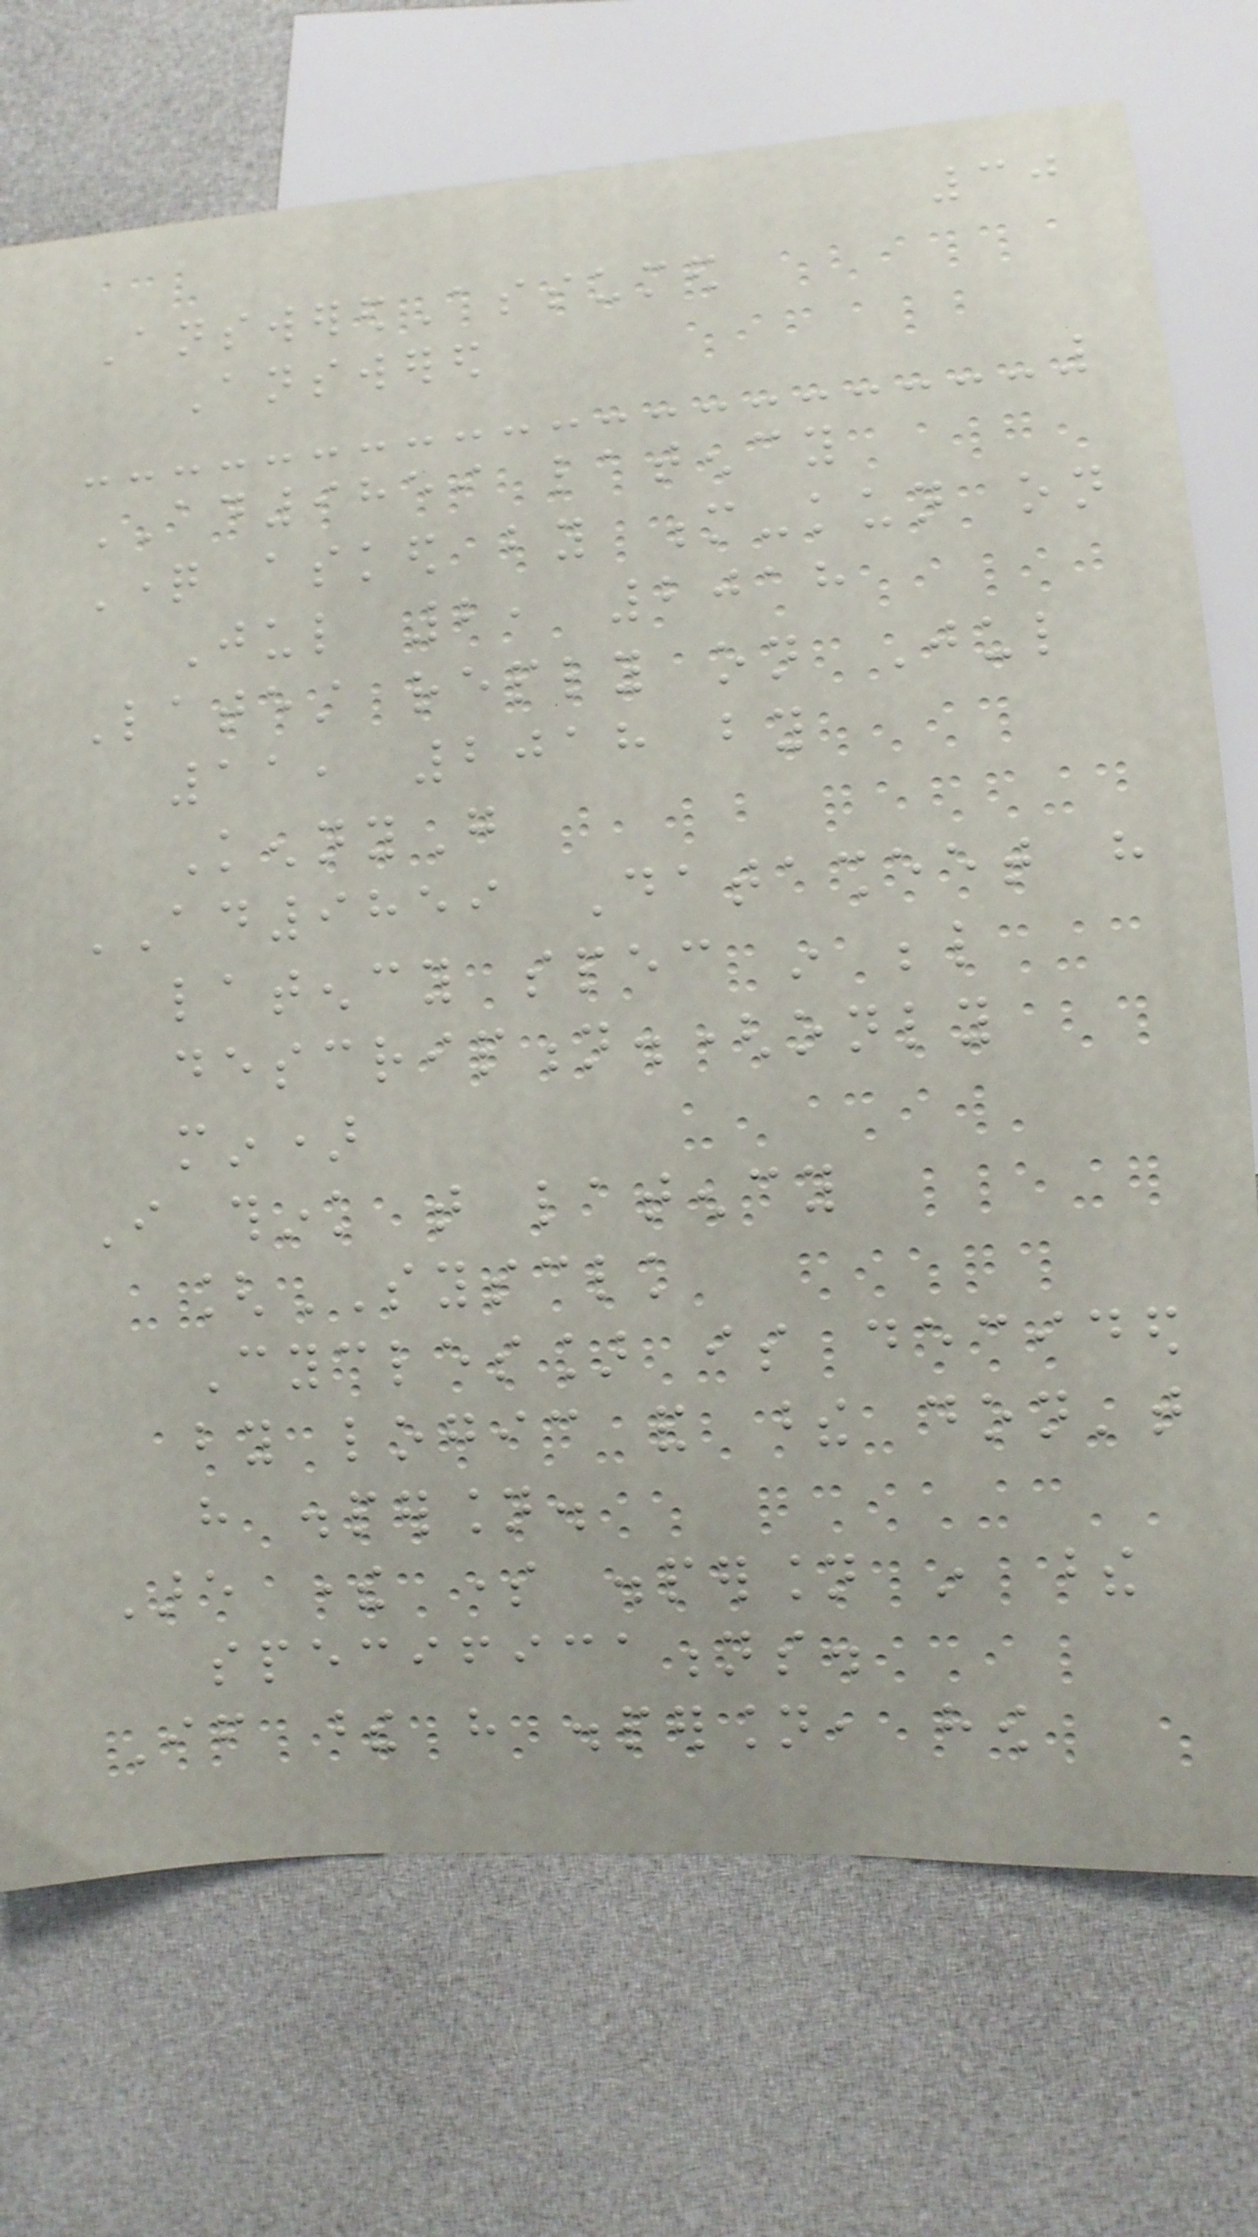30
AnsweredAssumed
Answered
AD9859 latency
Question asked by m-kun on
Jul 2, 2018
Latest reply on Jul
11, 2018 by
KennyG
AD9859 Datasheet have
latency spec in below
description.(only
min)
I think that latency
[SYSCLK
Cycles] is decided
by logic and these don't
have dispersion.
Are there some dispersion in these
specifications.
If these have dispersion, how
